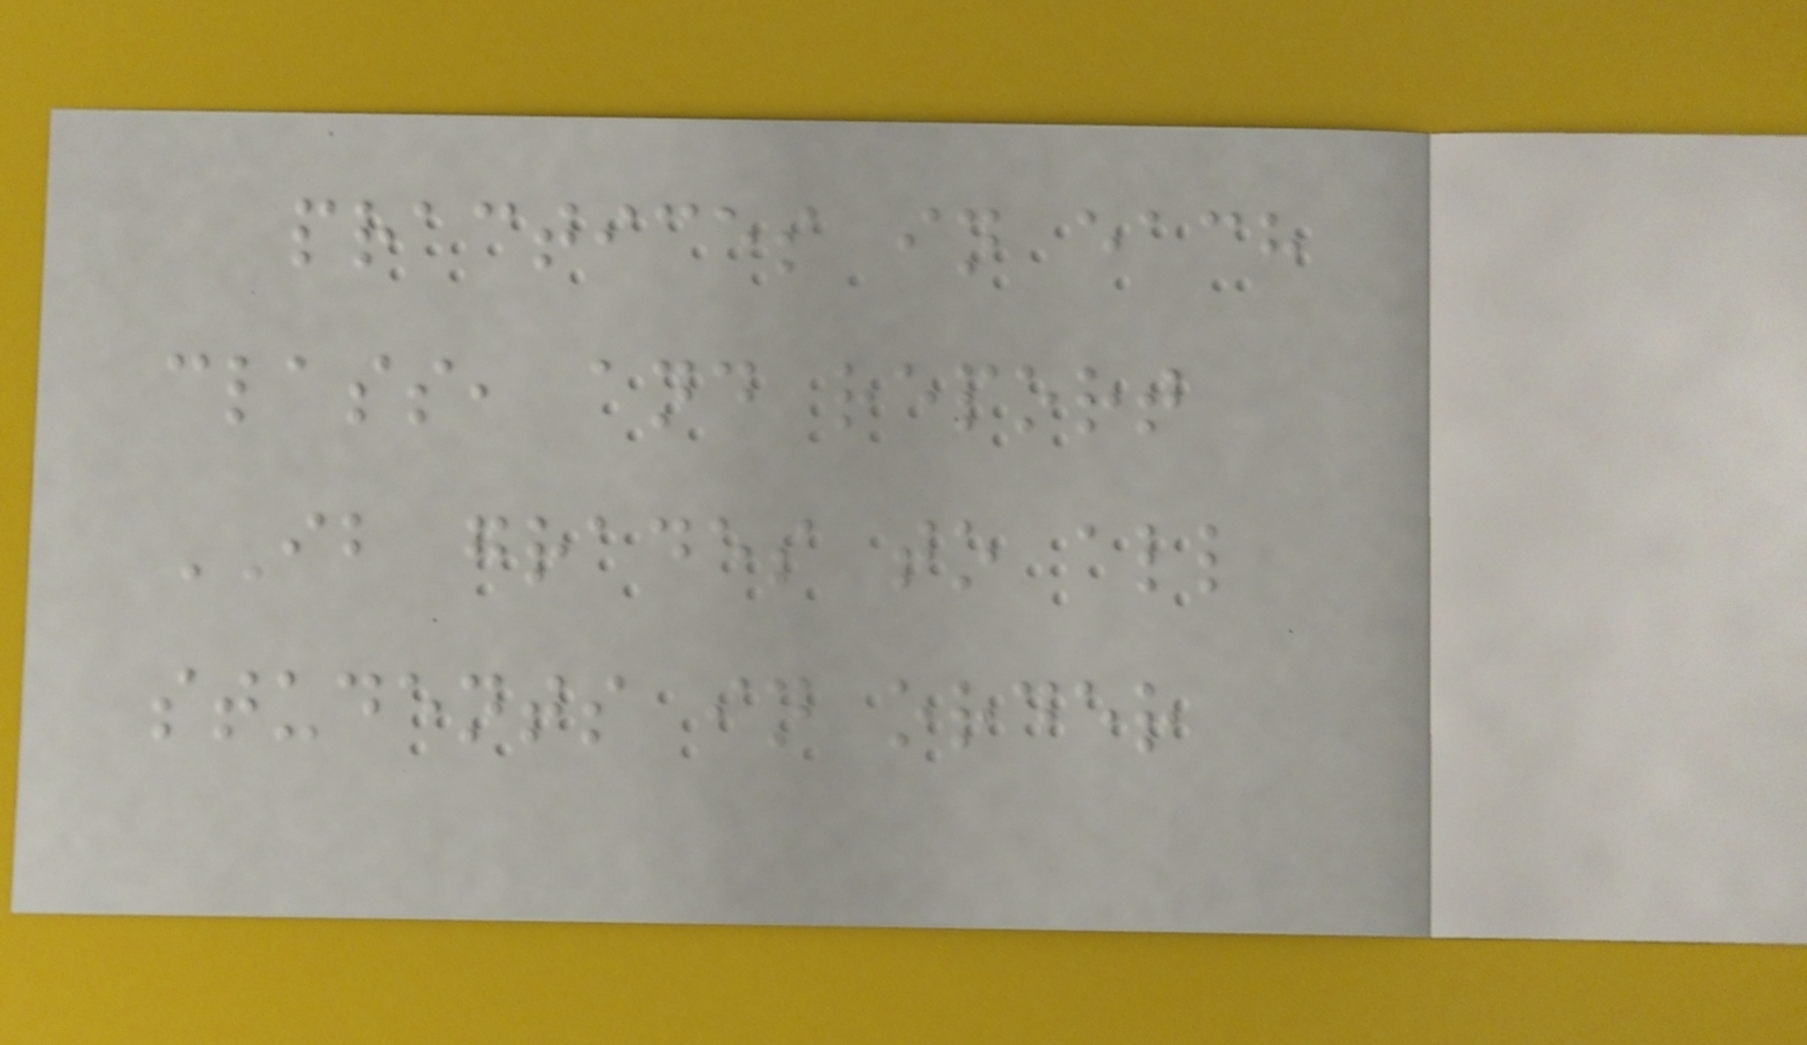practices in each
class, and report
IB grades to all
students in order
